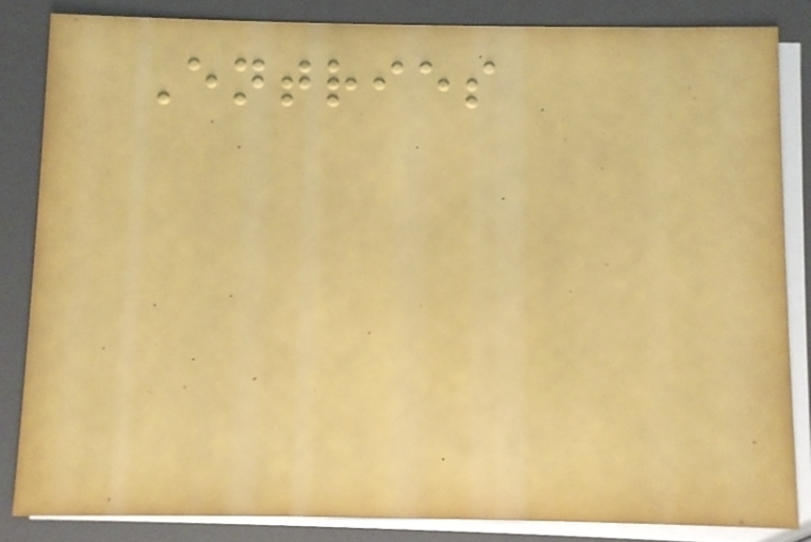Entries
